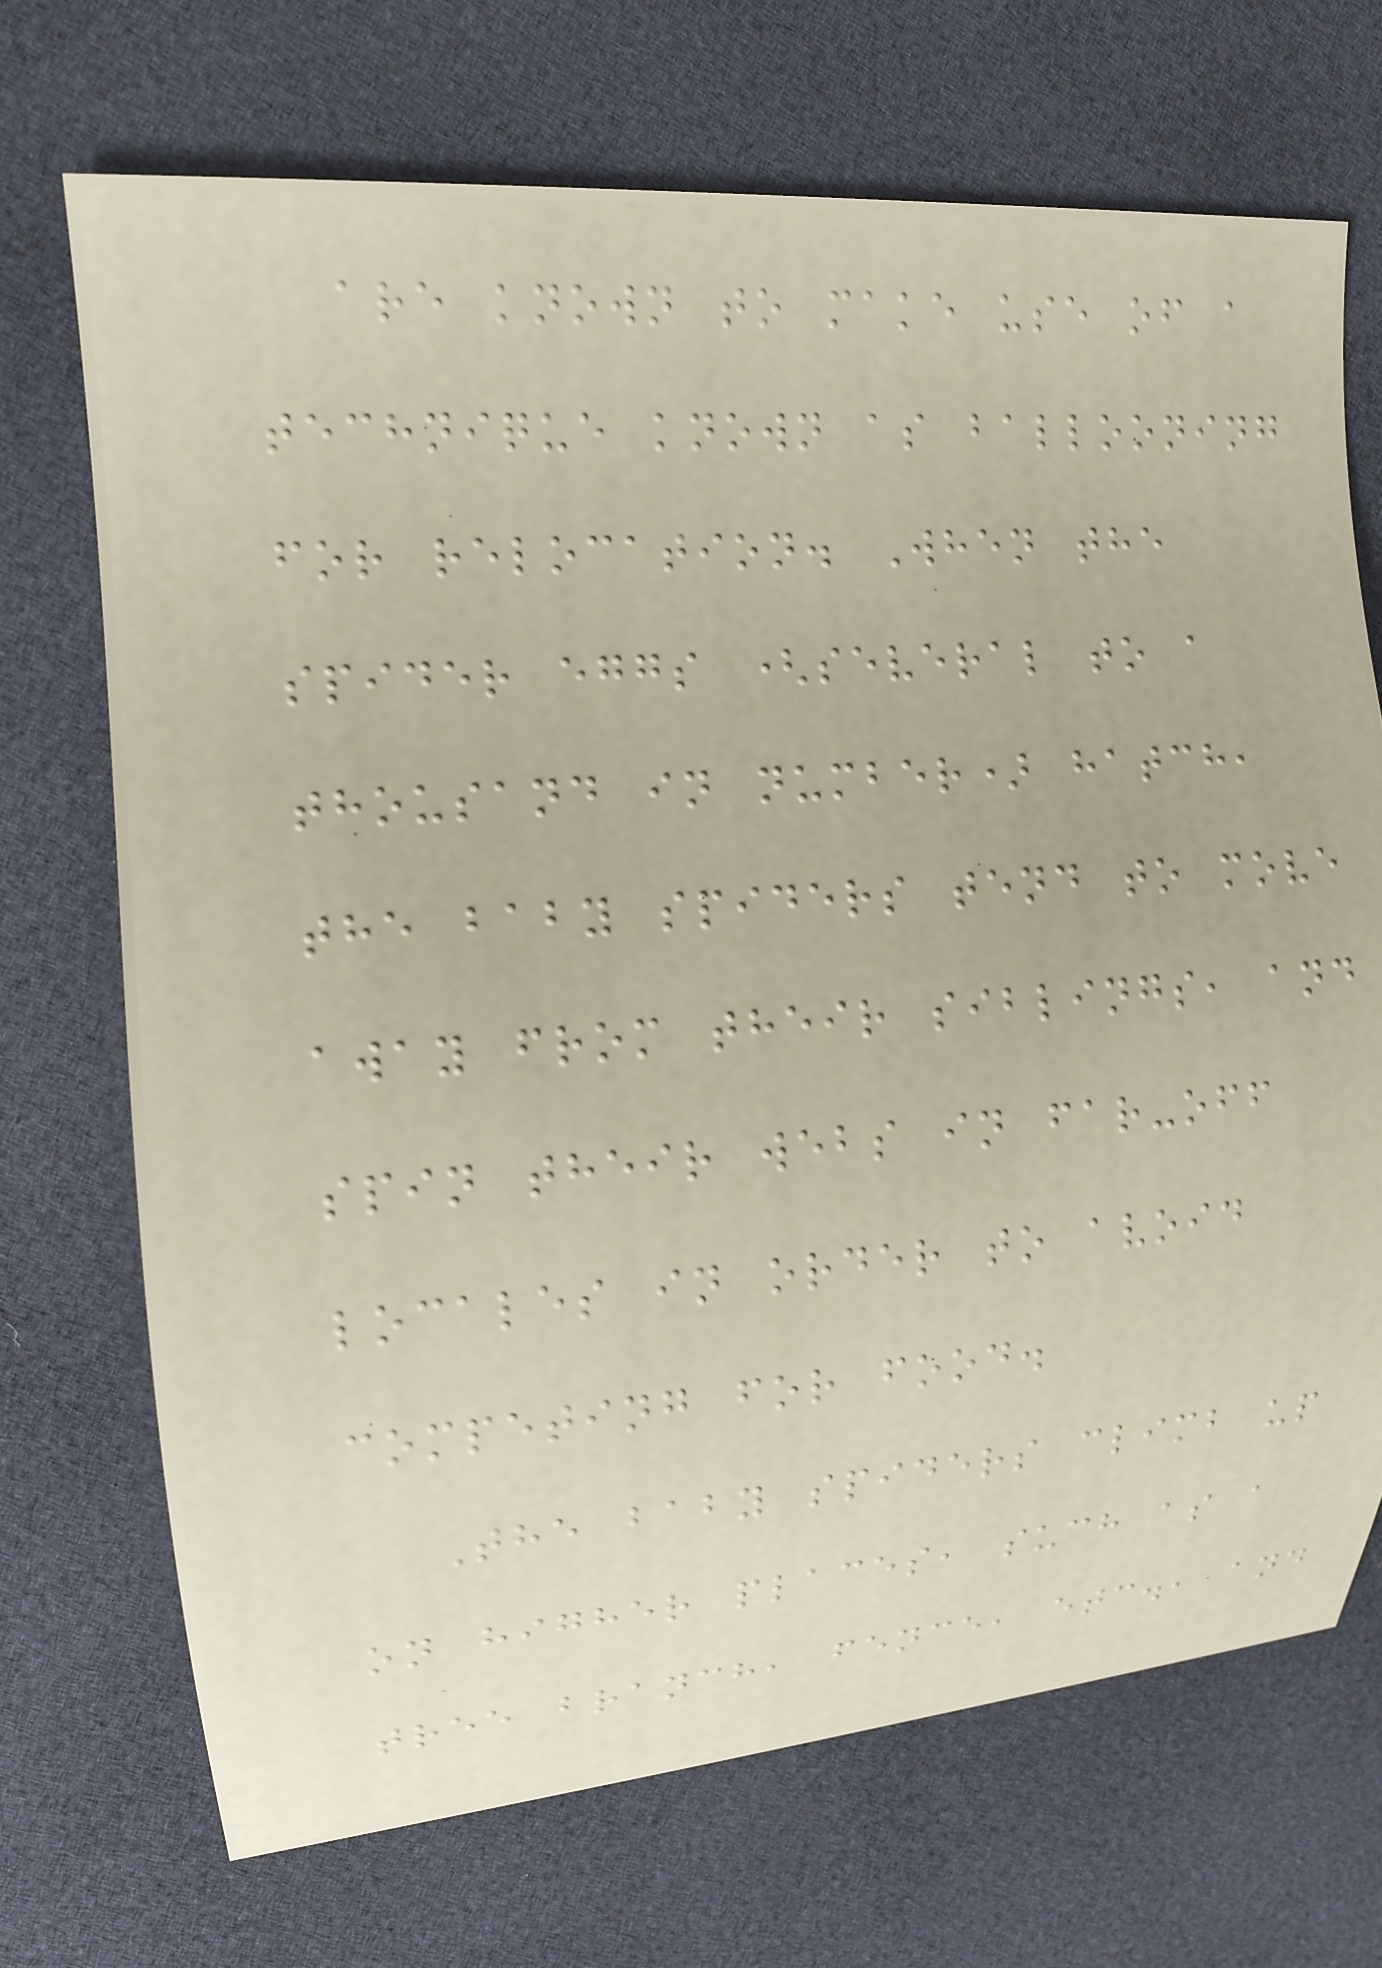are known to make use of a
technique known as ballooning
for relocation. When the
spider eggs (several to a
thousand in number) hatch,
the baby spiders tend to move
away from their siblings, and
spin their webs in far-off
locales in order to avoid
competing for food.
The baby spiders climb up
on higher places, such as a
tree branch, fence, etc., and
